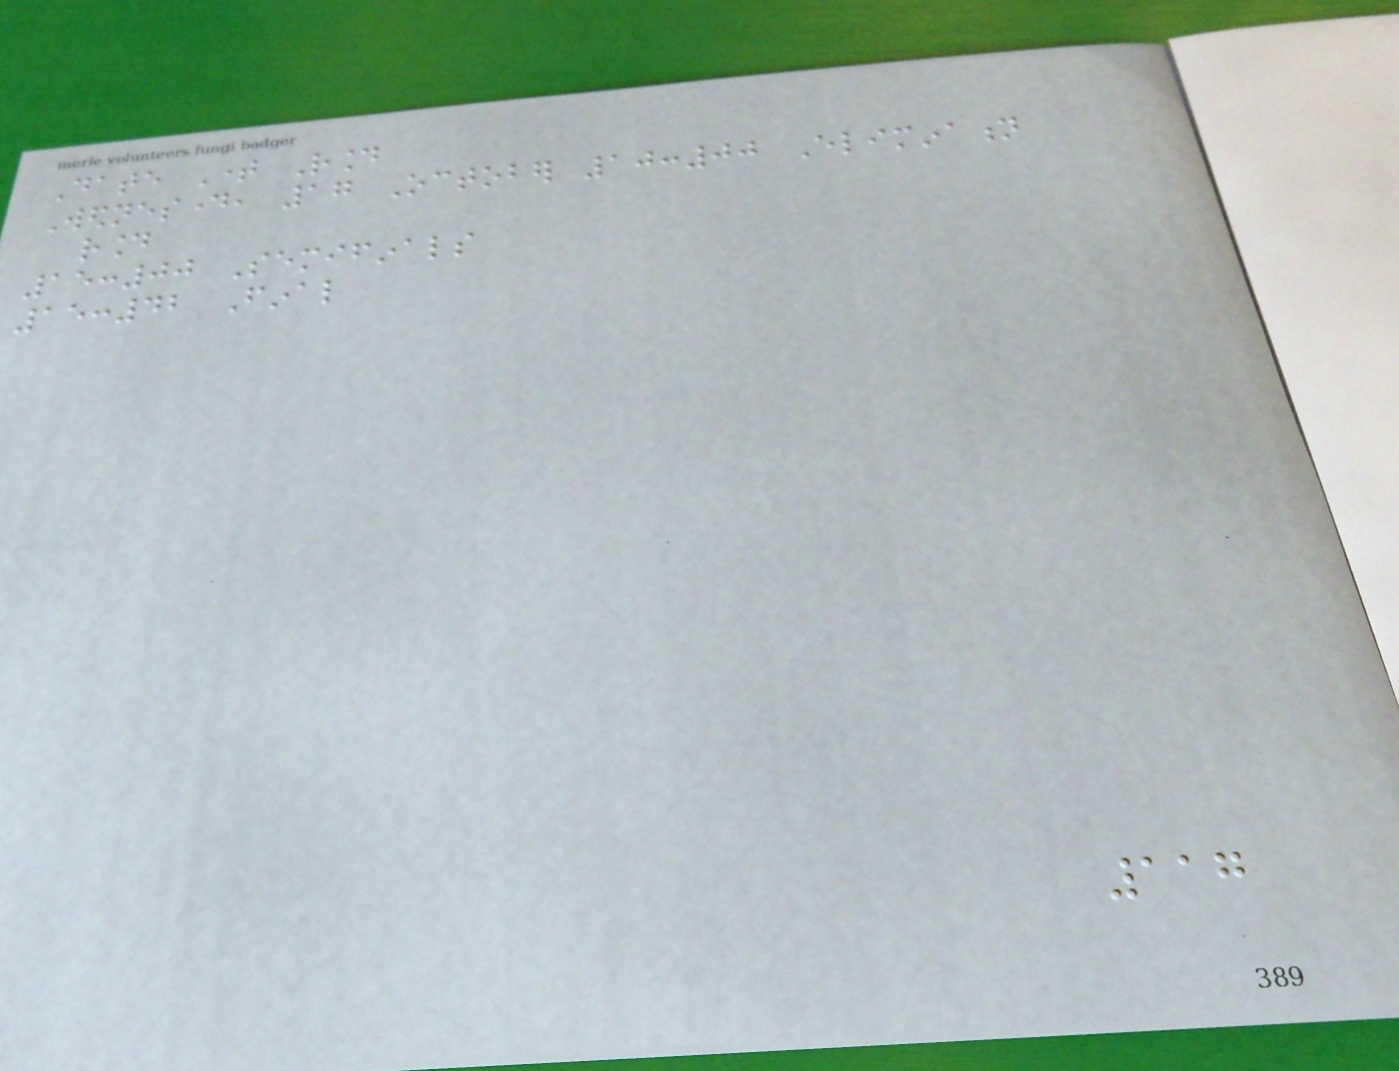Date Time Round
Wednesday, 17 October 10:00 Elimination
round
15:00 Semifinals
15:42 Final
117
